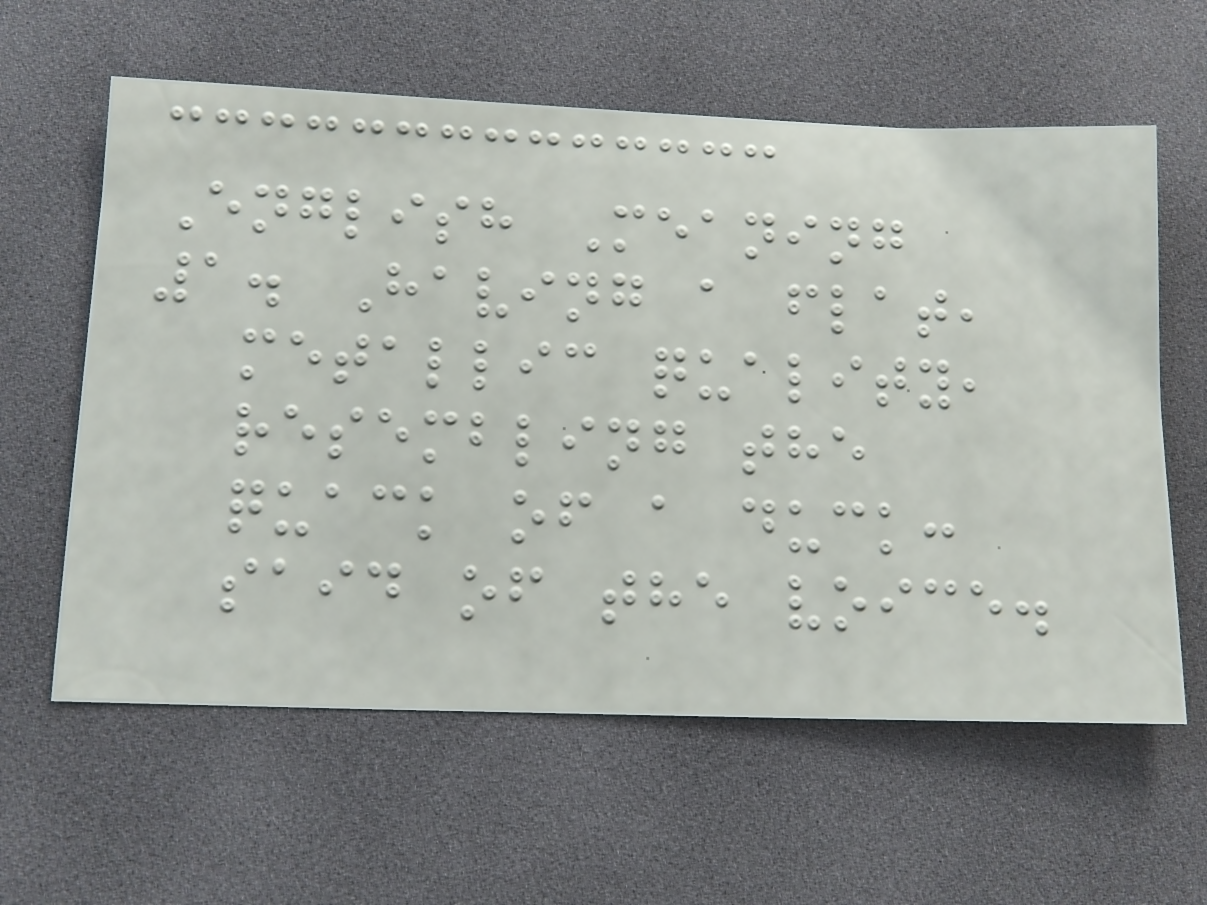English Meaning
1. Having a flat,
metallic quality,
resembling the
quack of a duck:
said of the voice.
